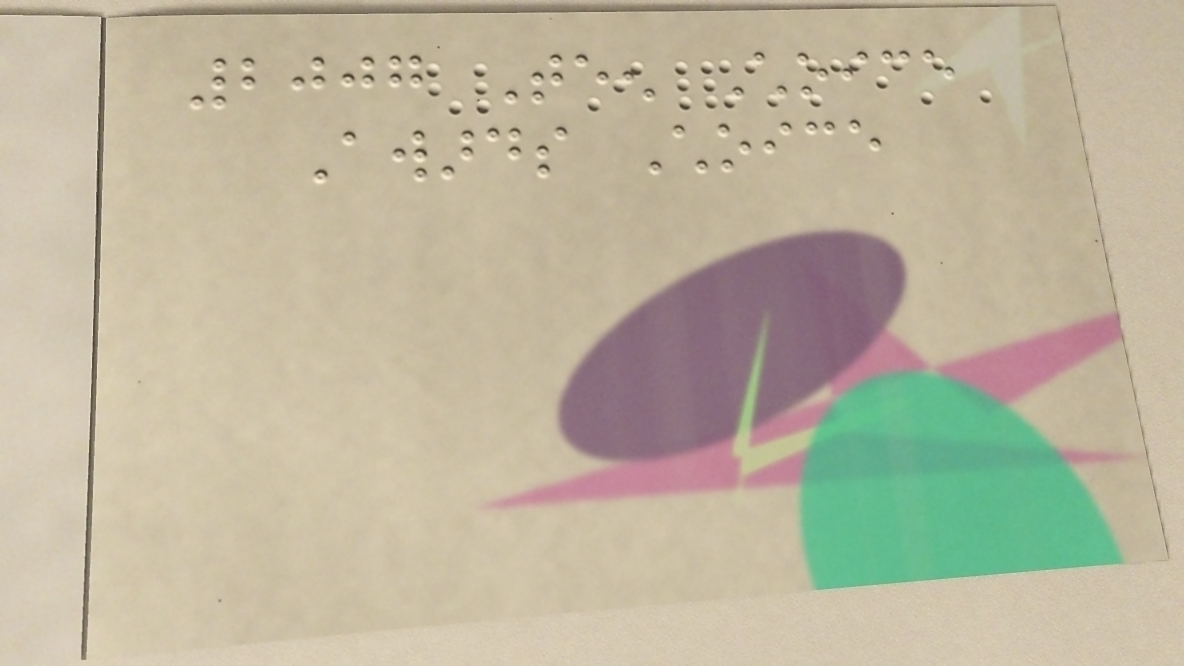2007 Teen Choice
Awards Choice
